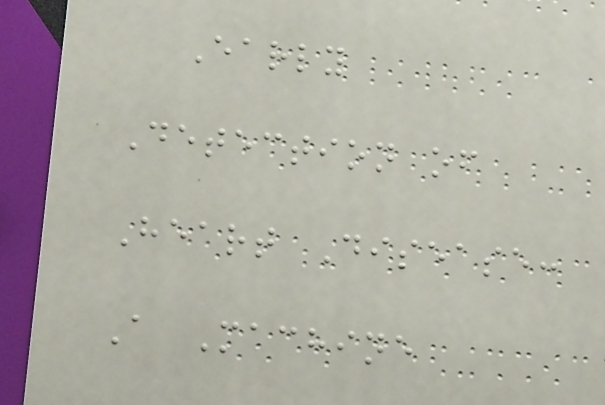Early
Detection of
Heart Disease:
A Machine
